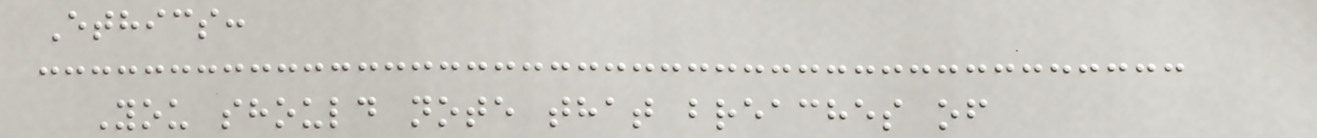Ethics:
You should note that breaches of
